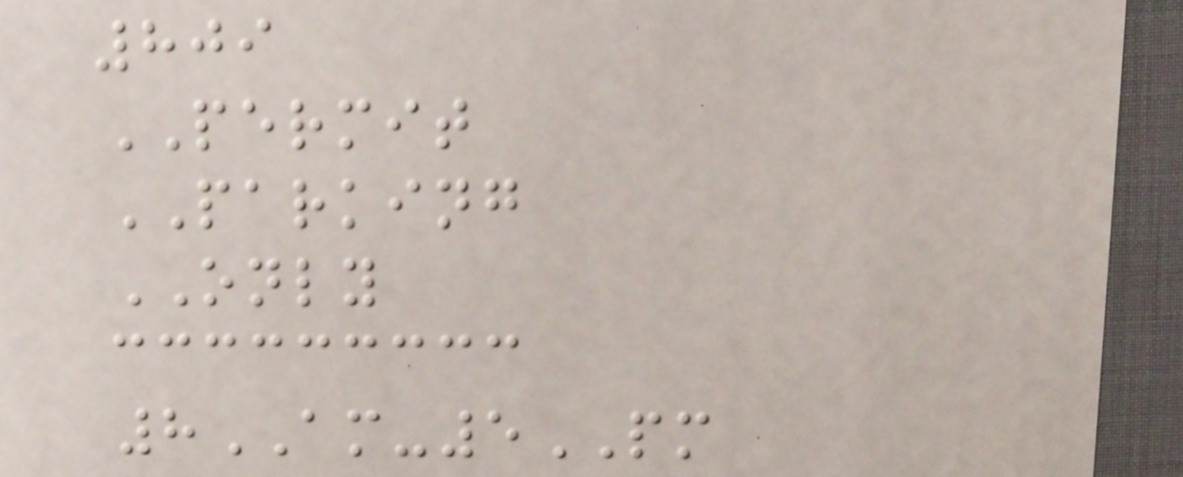809
PERMIT
PARKING
ONLY
8AM-5PM
